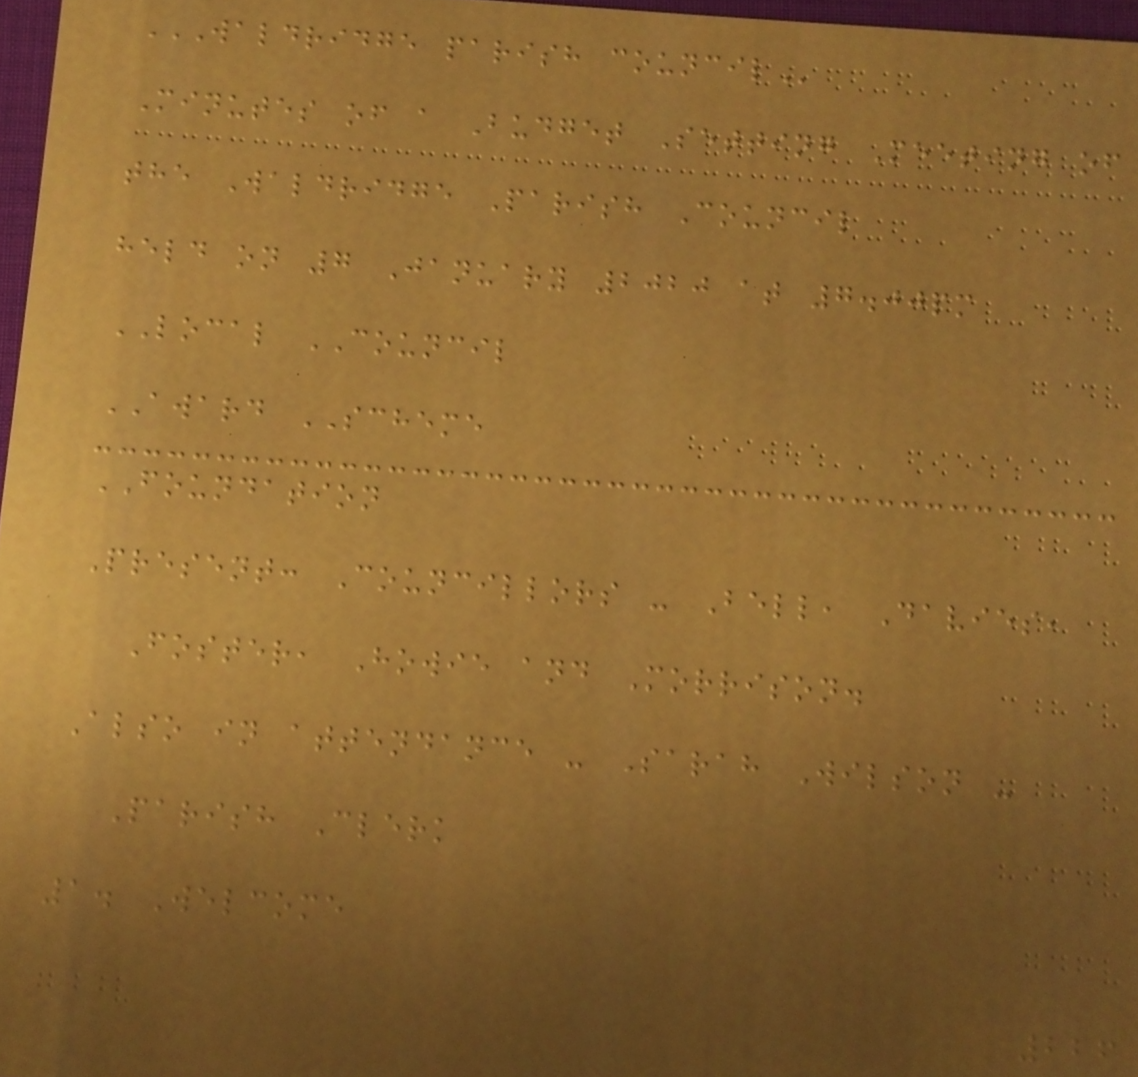WALDRIDGE PARISH COUNCIL
Minutes of a Budget Setting Meeting of
the Waldridge Parish Council
held on 7 January 2020 at 7.00pm
LOCAL COUNCIL
AWARD SCHEME
FOUNDATION
Present: Councillors - Bell, Davies,
Foster, Howie and Morrison.
Also in attendance - Sarah Wilson -
Parish Clerk
1. Welcome
226
